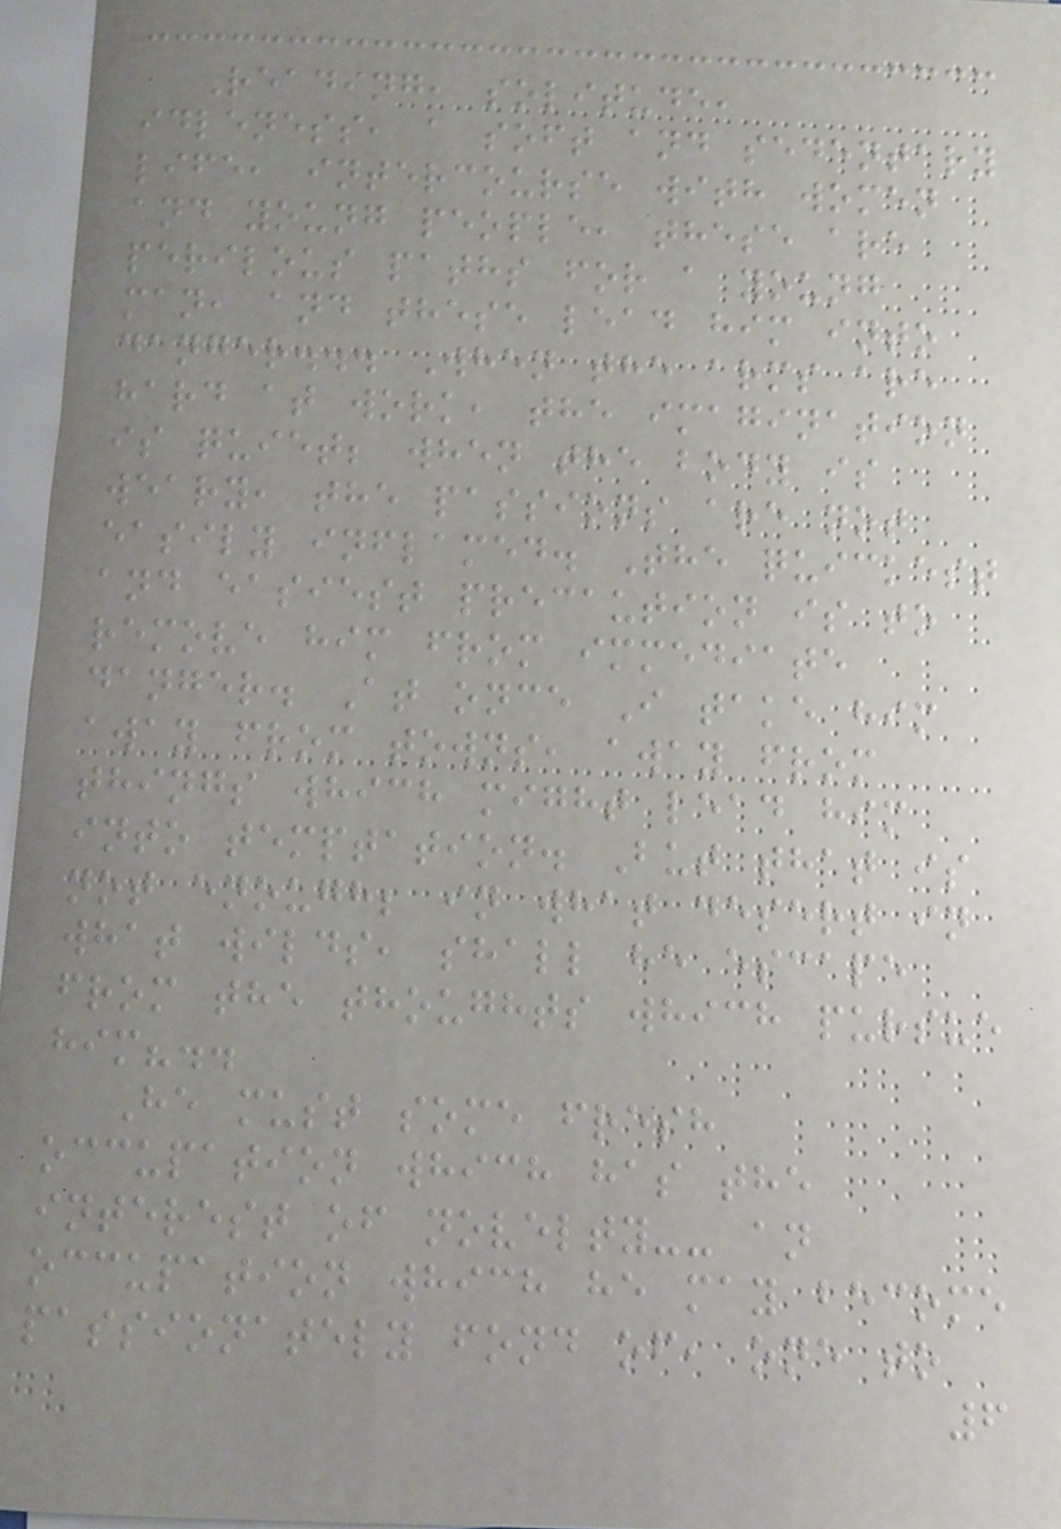Reading, solitude,
idleness, a soft and sedentary
life, intercourse with women
and young people, these are
perilous paths for a young
man, and these lead him into
danger... When the arms are
hard at work, the imagination
is quiet; when the body is
weary, the passions are not
easily inflamed. The quickest
and easiest precaution is to
remove him from immediate
danger. At once I take him
away from towns, away from
things which might lead him
into temptation. But that is
not enough; in what desert in
what wilds, shall he escape
from the thoughts which pursue
him?..
He must some fresh
occupation which has the
interest of novelty-- an
occupation which he may become
passionately fond of, one to
6
